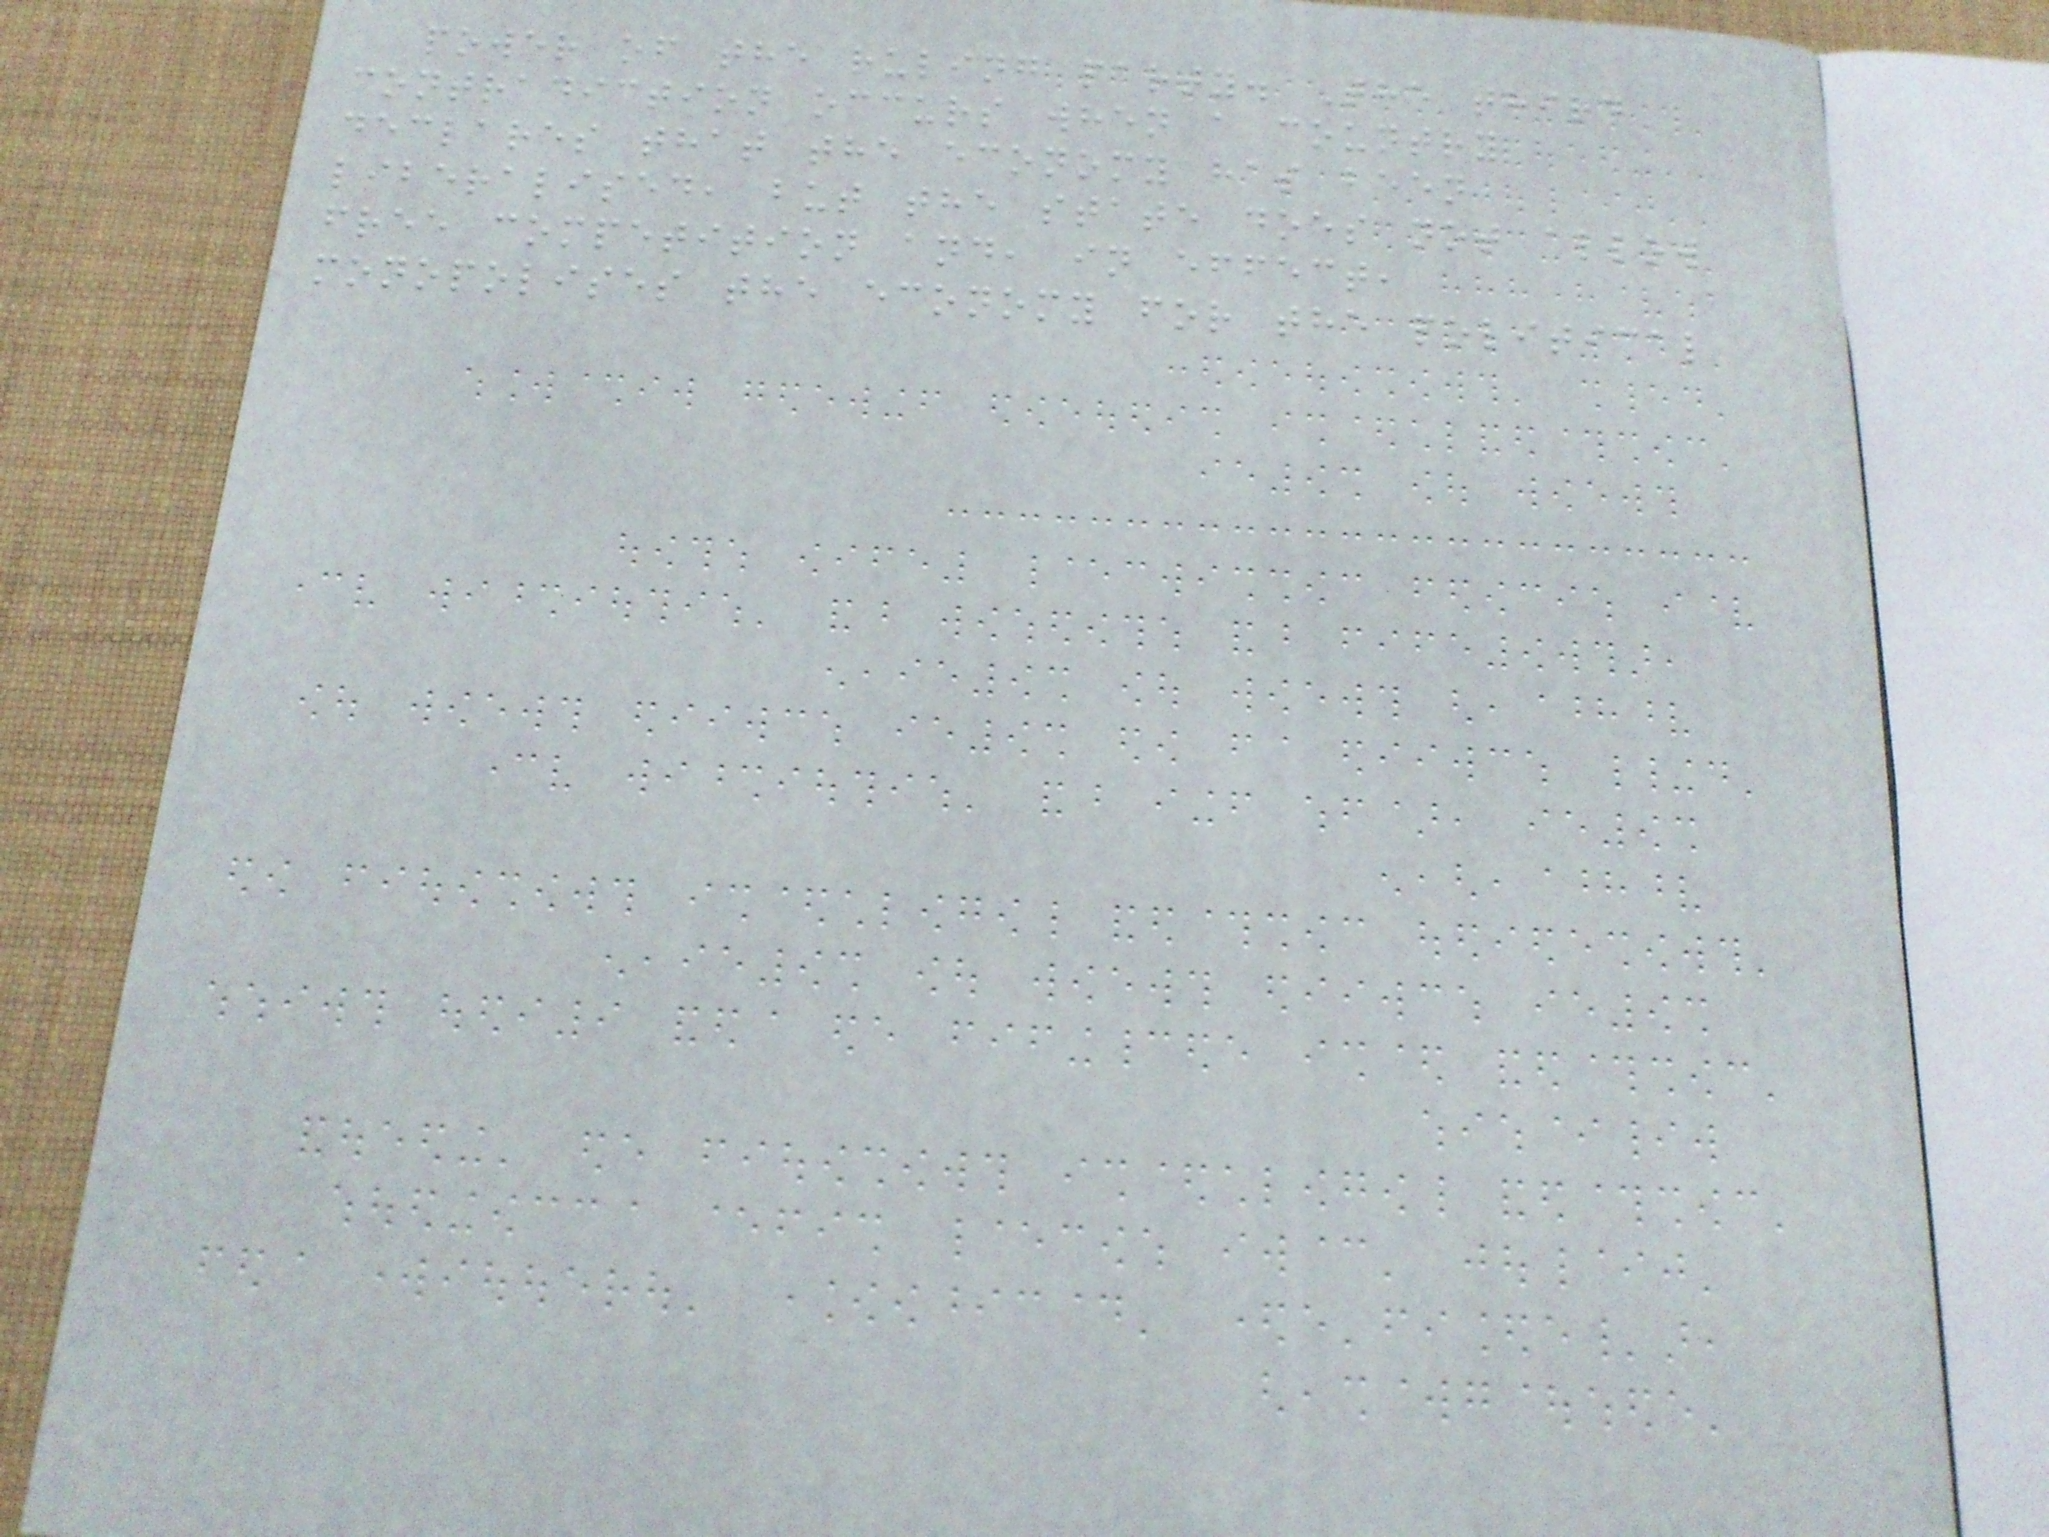power of the ruling party. The third
contradiction occurs when a country
declares that the economy has been
liberalised, but the state does not allow
free competition and, in effect,
monopolises the economy for the political
